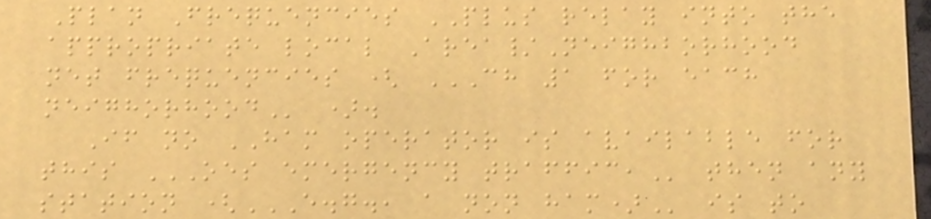Plan Frequencies PLUS relay into the
appropriate local Area/Neighborhood
net frequencies ( CH 1 FOR EACH
NEIGHORHOOD ).
If no HAM operator is available for
this OES EMERGENCY TRAFFIC, then any
station (E.G., A NON HAM) is to
